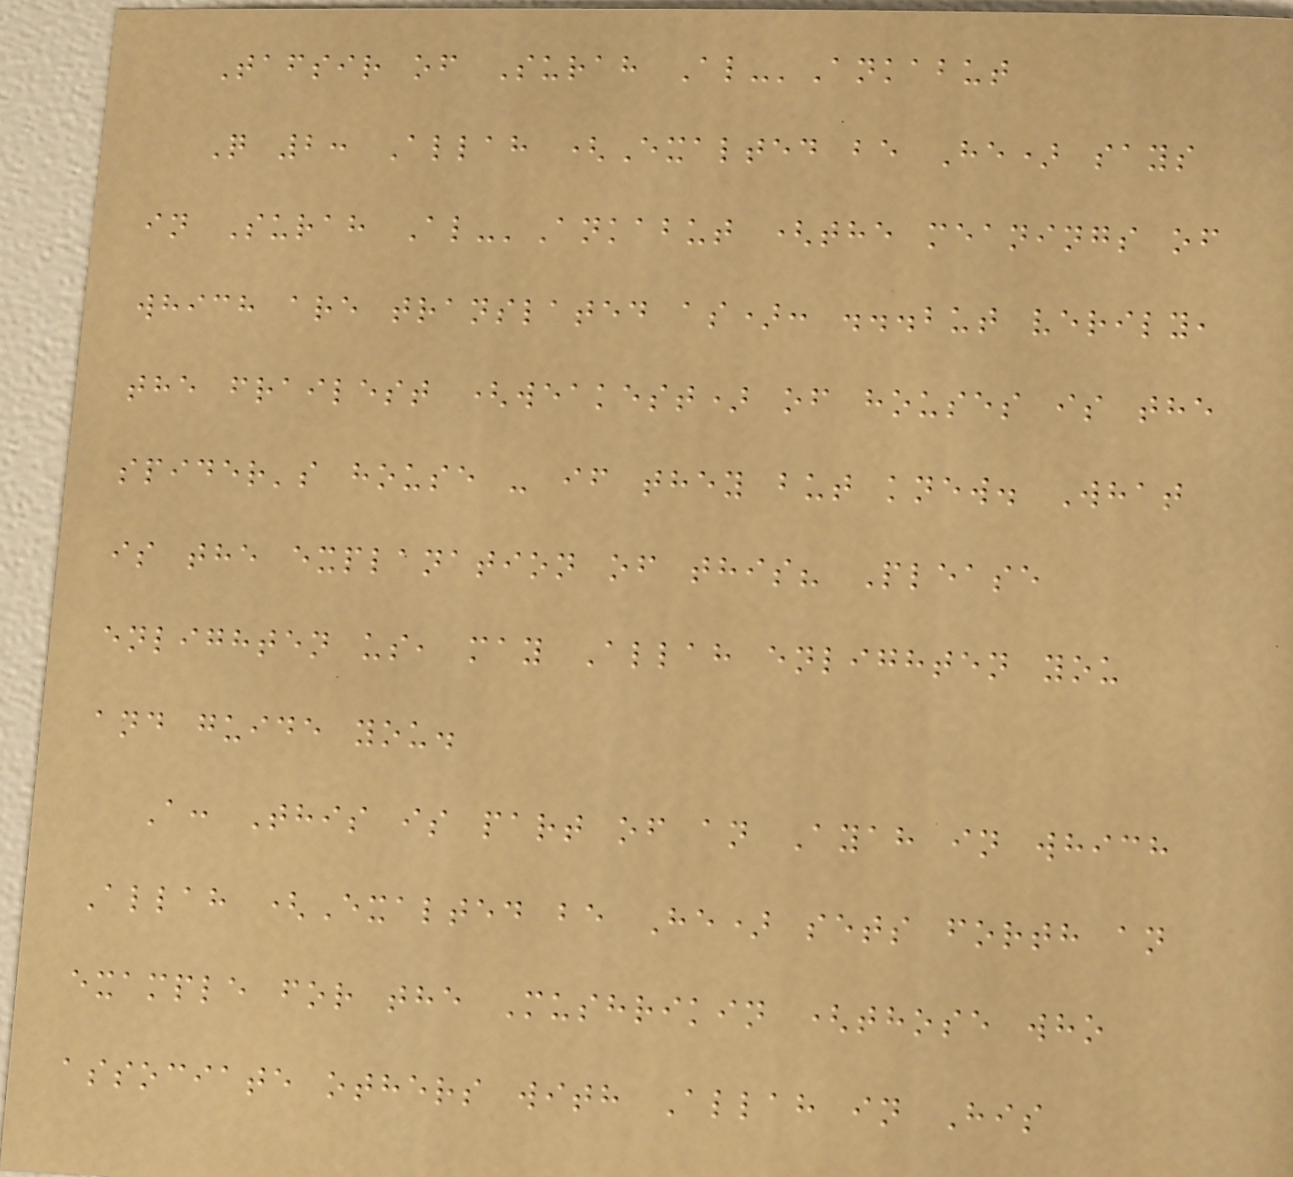Tafsir of Surah Al-'Ankabut
Q 2: Allah (Exalted be He) says
in Surah Al-'Ankabut (the meanings of
which are translated as): ...but verily,
the frailest (weakest) of houses is the
spider's house - if they but knew. What
is the explanation of this? Please
enlighten us, may Allah enlighten you
and guide you.
A: This is part of an Ayah in which
Allah (Exalted be He) sets forth an
example for the Mushrikin (those who
associate others with Allah in His
